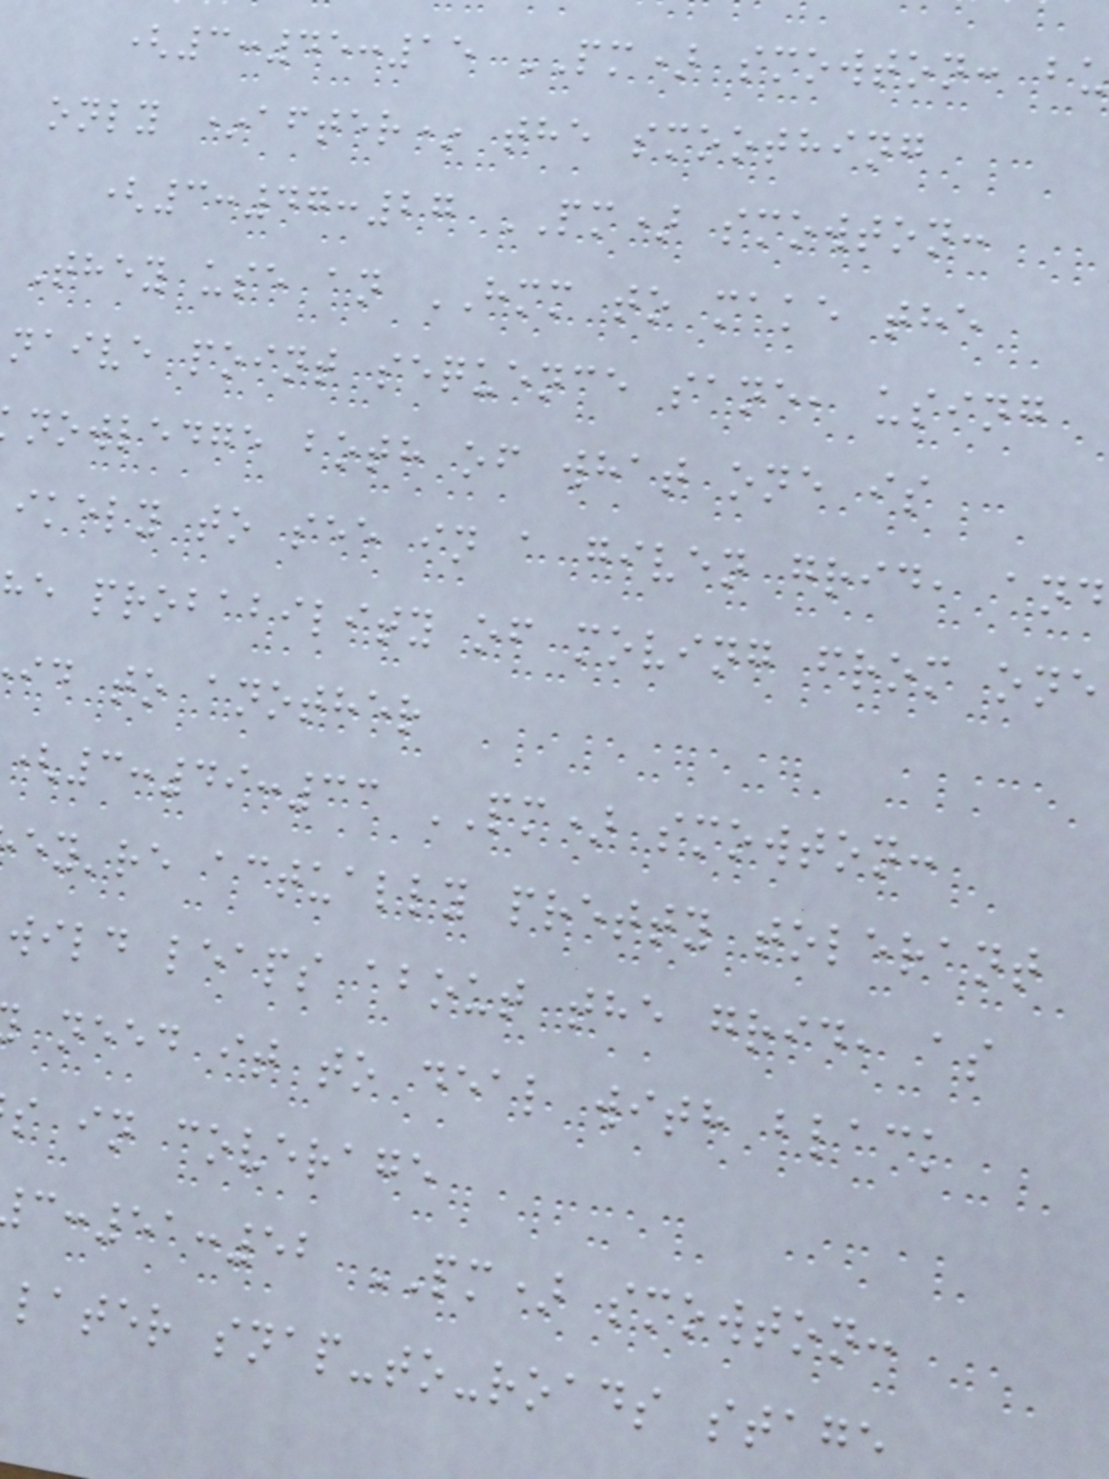(3:45:15 PM) smowton: bu
only *after* the smoothing
(3:47:27 PM) smowton:
They use an HMM to make the
naive point sequence sane, using
nowledge both of what one is
ikely to see in a given grid, and
e probability of moving from one
id to another
(3:49:33 PM) smowton:
ey're actually pretty tolerant
wild leaps about the grid, as
need it to deal with black
s in coverage
:51:52 PM) smowton:
later snap-to-roads stage
